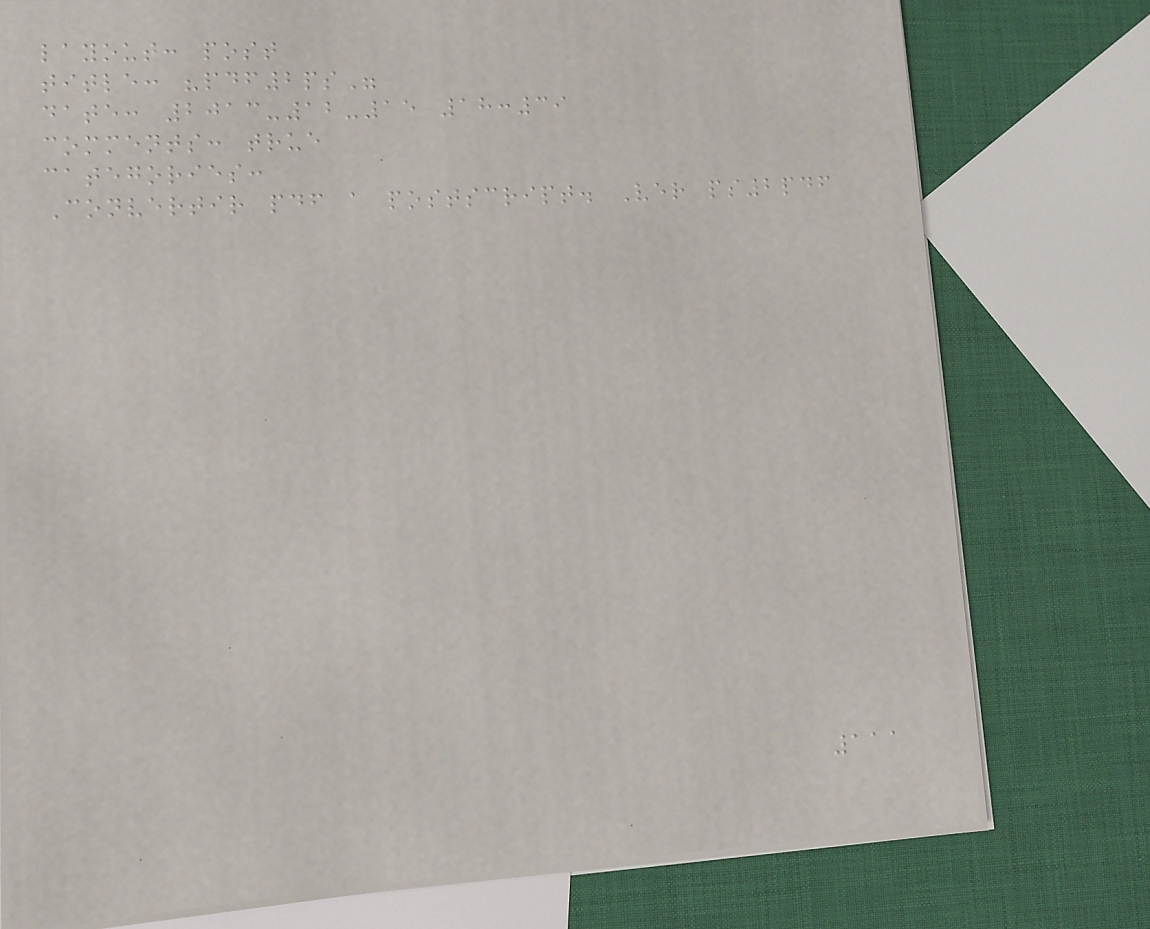layout: post
title: "pdf2ps"
date: 2013-12-15 18:39
comments: true
categories:
Convertir pdf a postscript. Ver ps2pdf
111
